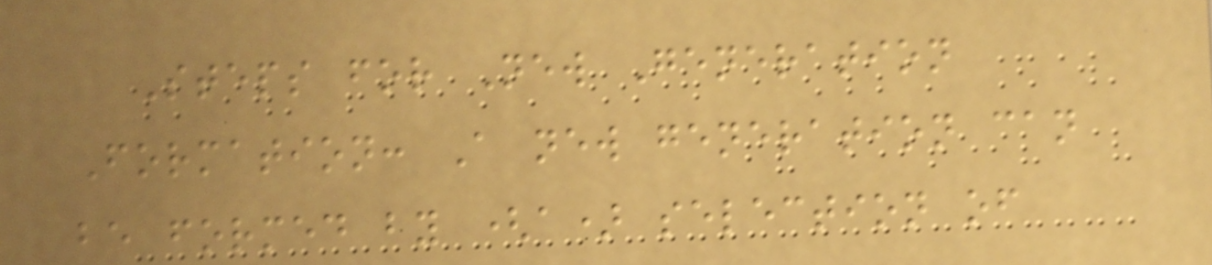Steps for New Generation
Formation: A new generation can
be formed by (a) selection of
